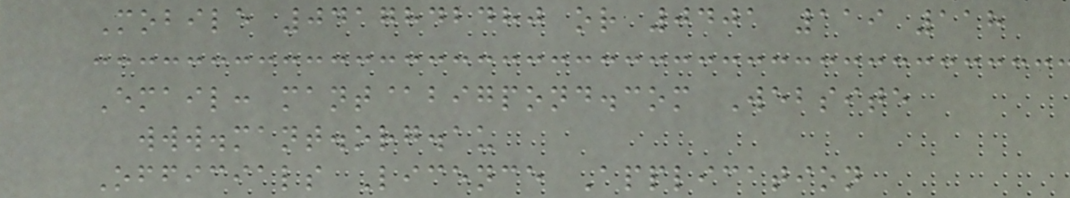Mobile 0417842480 or 0401 119 118
Email: mant@bigpond.com Website
www.mant.org.au
Officials Licence Application
